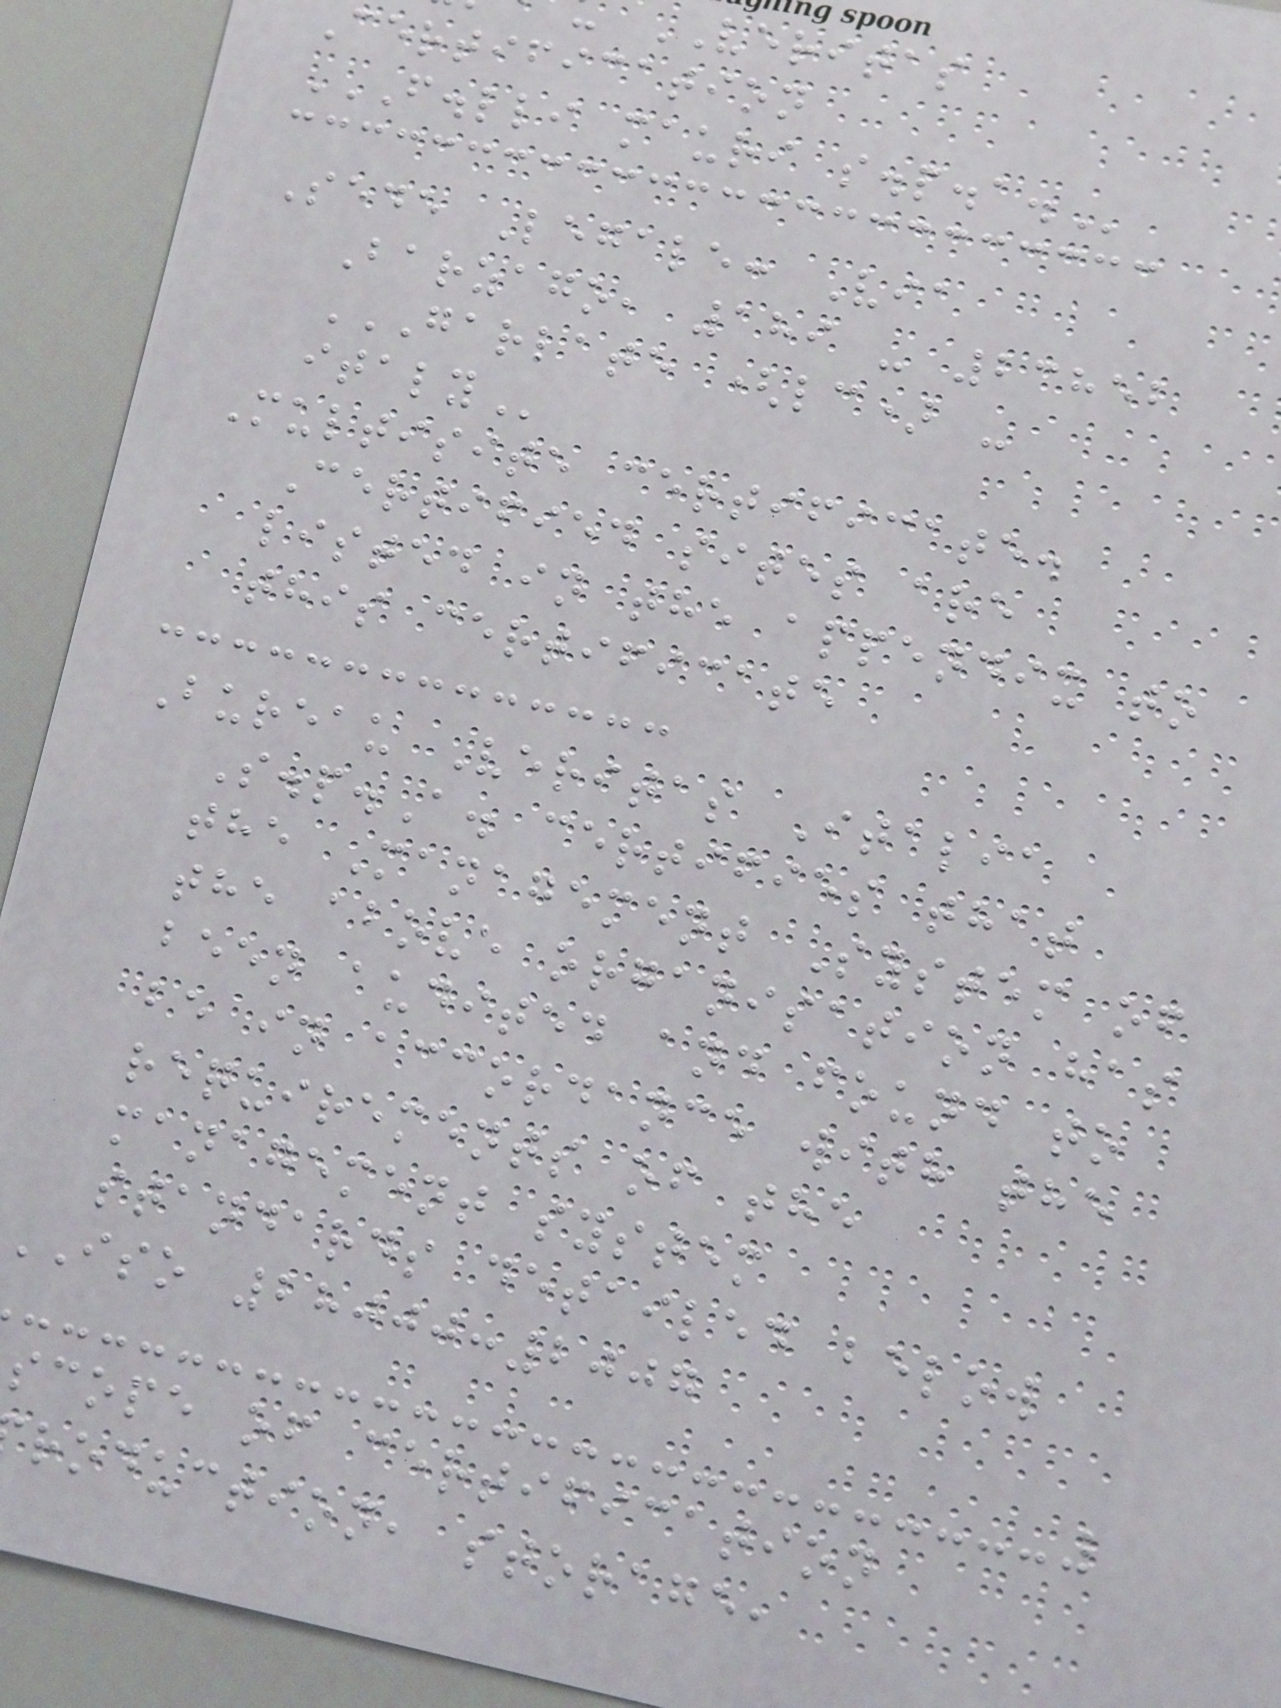VERITAS
Certification
F.LLI MAURI S.P.A.
Sede Legale: Via
Barzago, 189 - 23852
GARLATE (LC) -
Multisite certificate.
Certified sites are
listed in the appendix to
this certificate
Bureau Veritas Italia
S.p.A. certifies that
the Management System of
the above organisation has
been audited and found to
be in accordance with the
requirements of the
management system
standards detailed below
ISO 28000:2007
scope of certification
roduction, storage,
